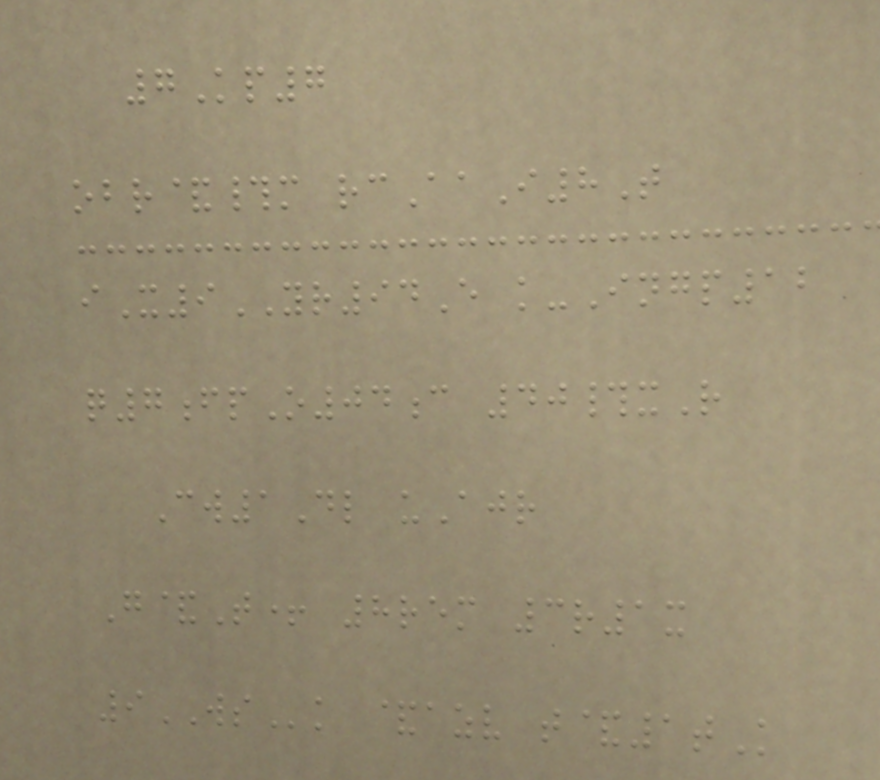7Kp7
obr&#m rcAaI8T
iX9YR94E k-Ingp12
q7fpO04c 40#xR
Cw1Dl uAjr
G&T+ 8rem 3r1x
9WSk &azv t&1tK
